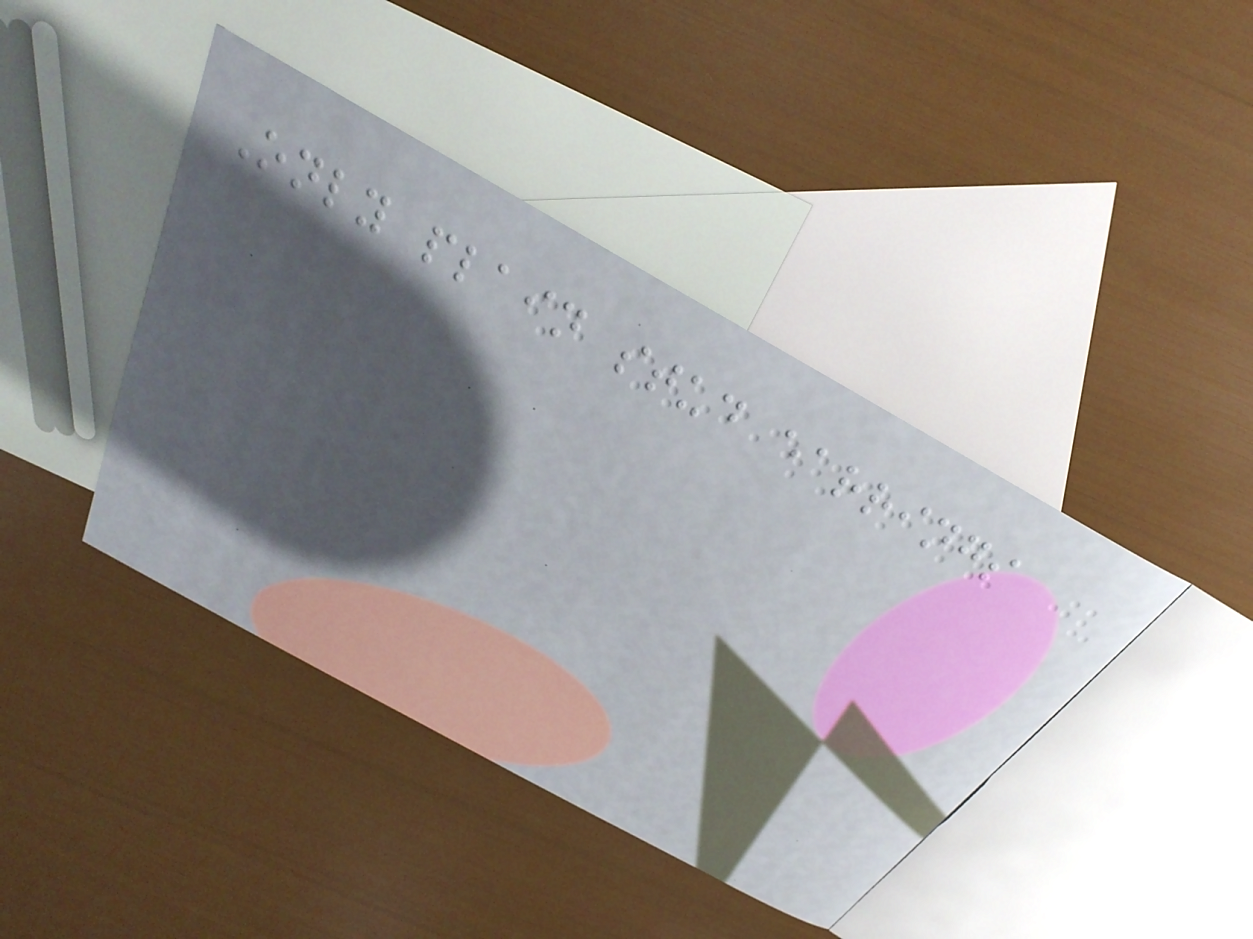Only plain stud earrings
